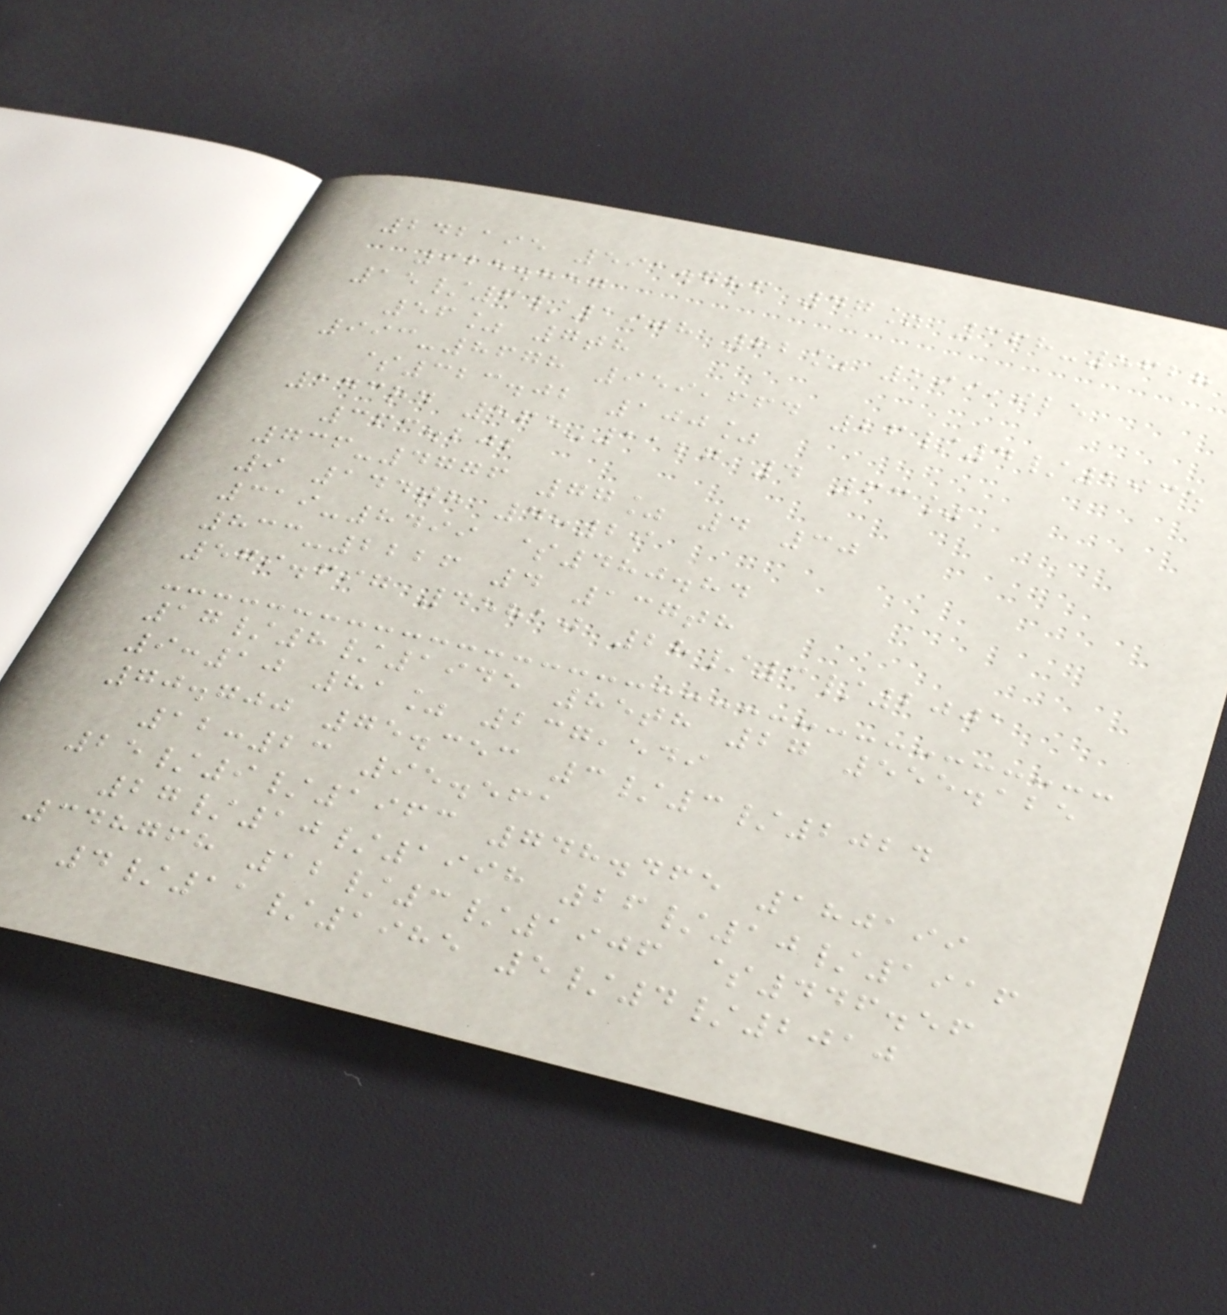242195 591.786 47% 368-5628
925.857
15/6/1908 82% 199,925
56% 7th
993-8678 959,664 26/4/1935
$323.02 100%
143rd 565-1127 4 63%
363.202
736-4776 77% 4 30
9 144th 4:29
319-8499 $480.84
833-2226 4 137th
579.697 45810 28/3/2001
17/8/1945 85th 27 555.125
9:10 81% 237,549
70.700 75.353 3/3/2024
12:23 95.561
25/9/1963 748.465 180199
27/10/1998 26/10/1916
348768 12/3/1906 $446.56
4/11/1985 5/4/2010
